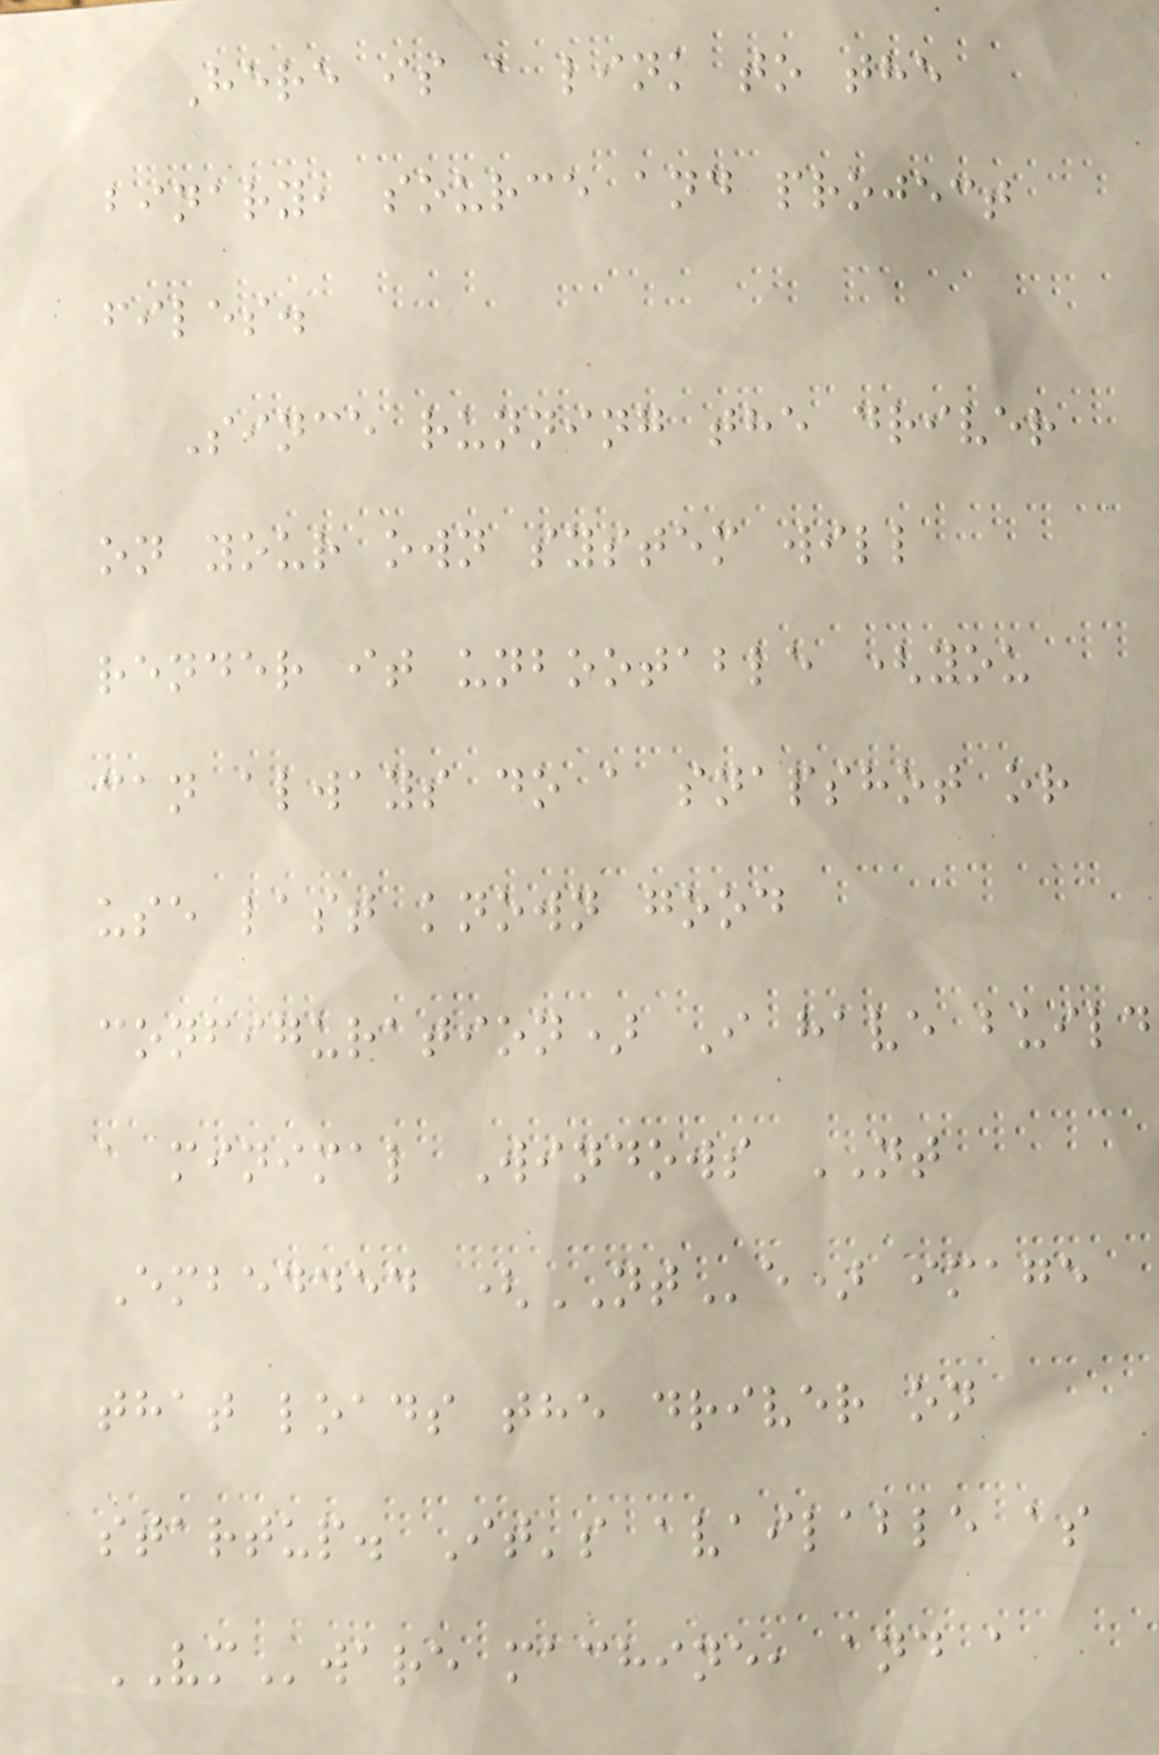Here is a link to the
binary, source and project
files.
Since running the driver
on your own system will
render it unbootable (you
can always do a snapshot or
use last known good
configuration) I have build
a minimal Windows NT
Embedded (NTe) image
that loads the driver on
startup. It's available as
VMware machine, and a
